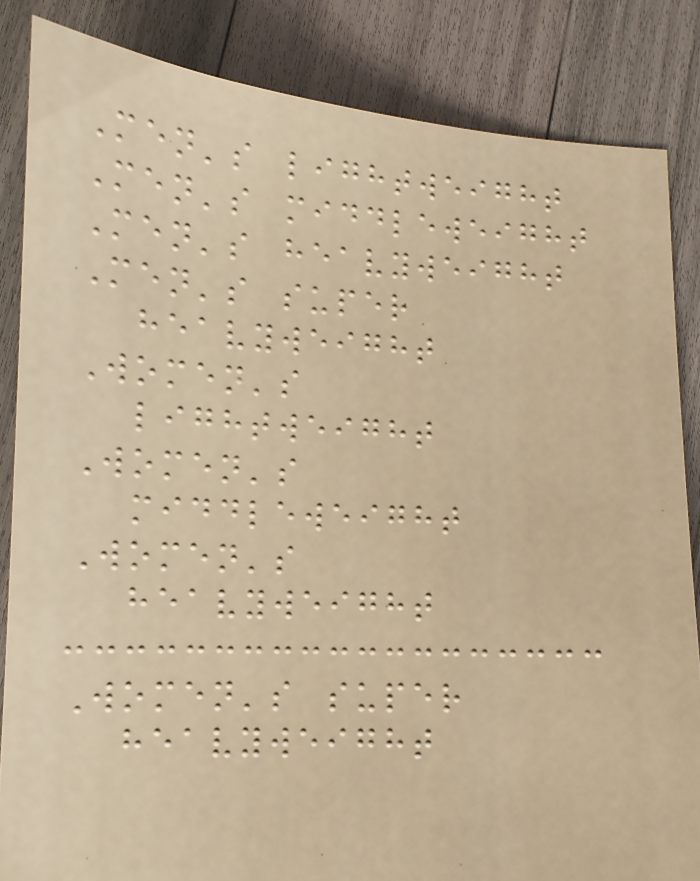Men's lightweight
Men's middleweight
Men's heavyweight
Men's super
heavyweight
Women's
lightweight
Women's
middleweight
Women's
heavyweight
Women's super
heavyweight
